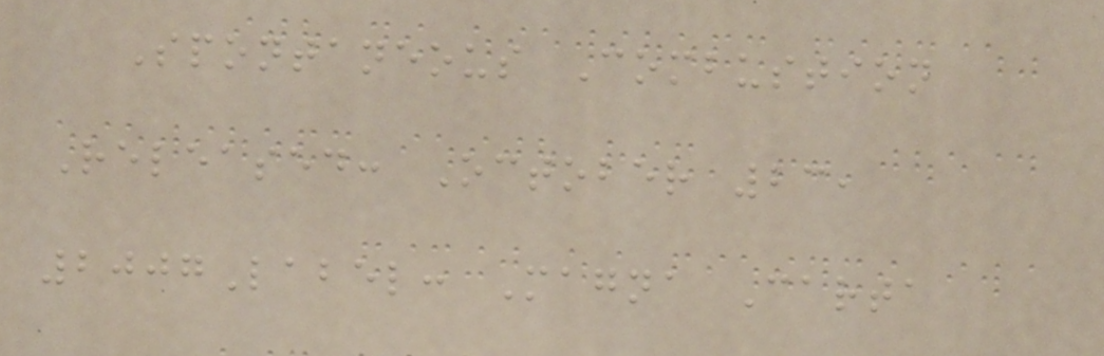Spontaneous Combustion
Released: October 23,
2007Label: Magna Carta
